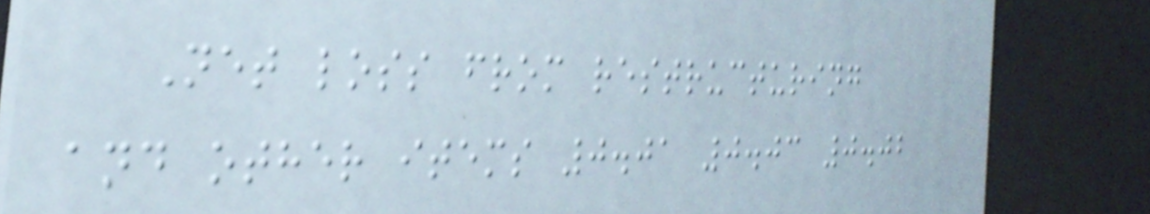Net loss from restructuring
and other items 0.01 0.03 0.02
